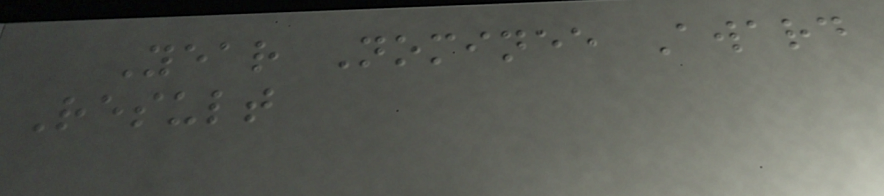Year Nominee Award
Result
